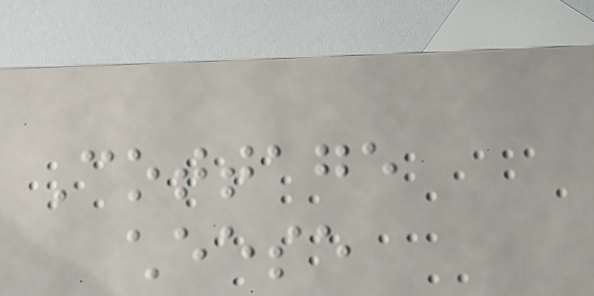Cottage
cheese
